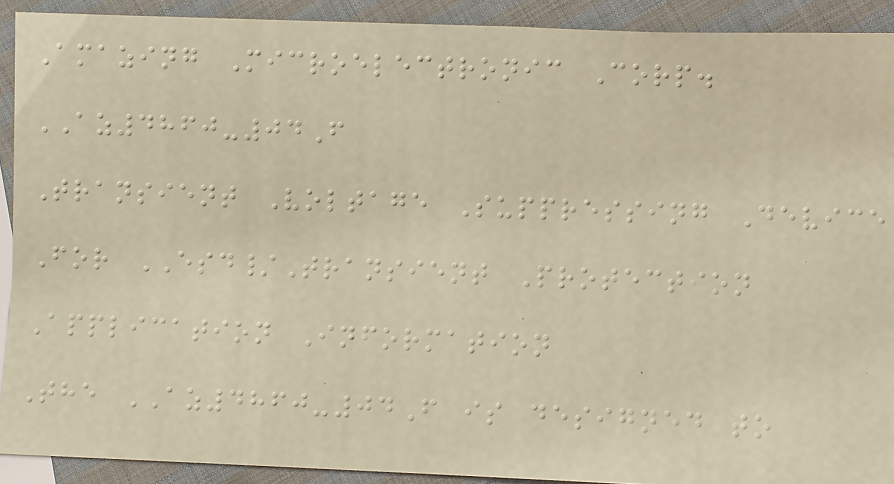Amazing Microelectronic Corp.
AZ4860-04F
Transient Voltage Suppressing Device
For ESD/Transient Protection
Application Information
The AZ4860-04F is designed to
